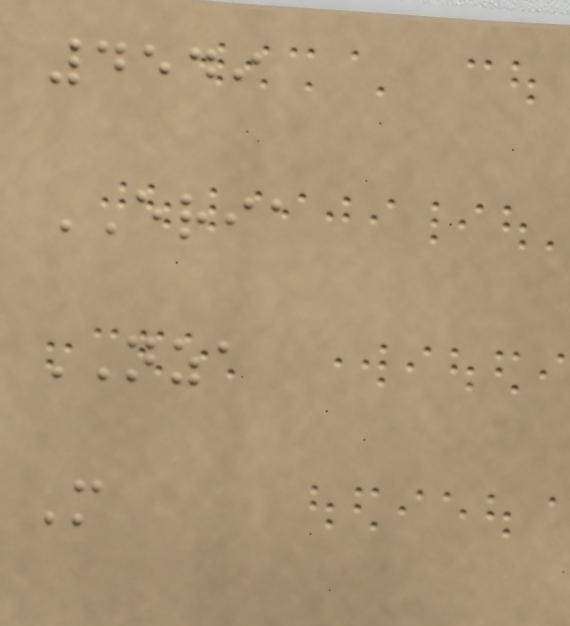4549
ERIA
NZA
M
